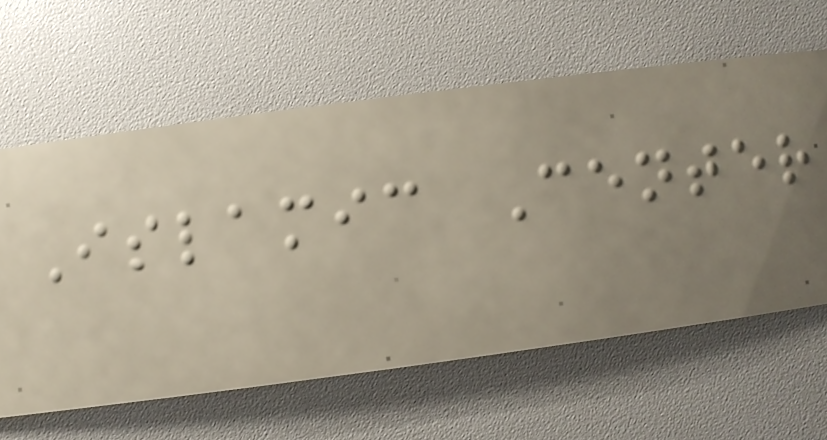Islamic Center
